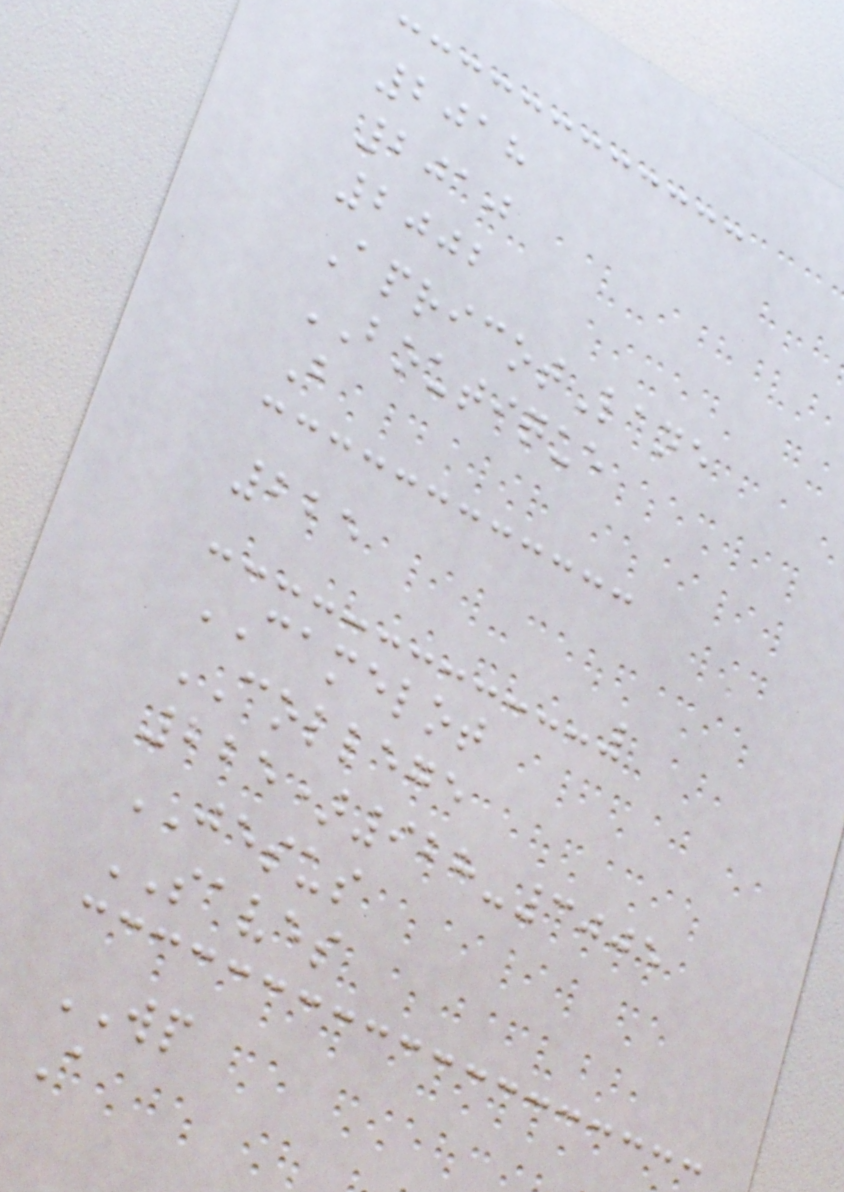2018
2010
2002
ApricotLane
BOUTIQUE
B
225
CAMELOT
COLLEGE
225)928-3005
JESUS
SAVES
WP
A
